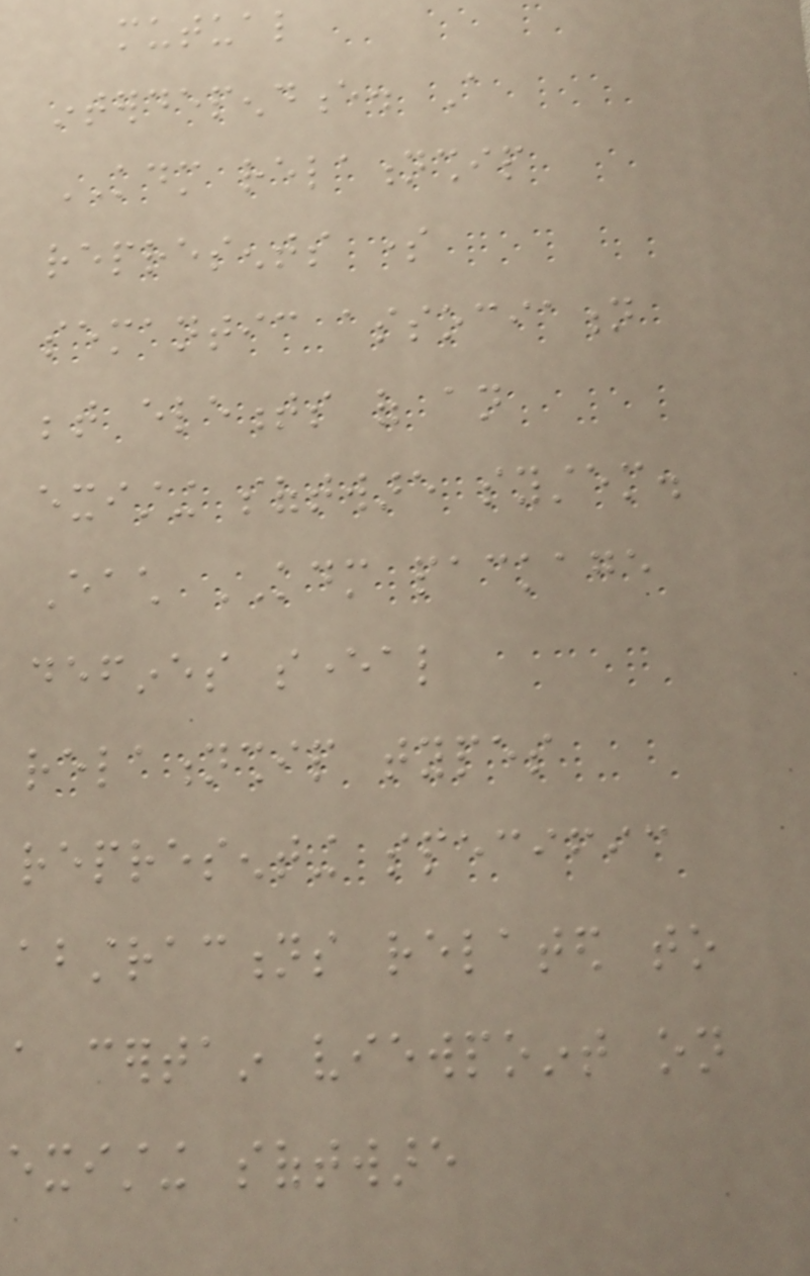mutual
interdependence. A
KDM relationship
represents some
semantic association
between elements of an
existing software system.
Each KDM package
defines several
relationship types
representing specific
abstractions related to
a certain viewpoint on
existing software
